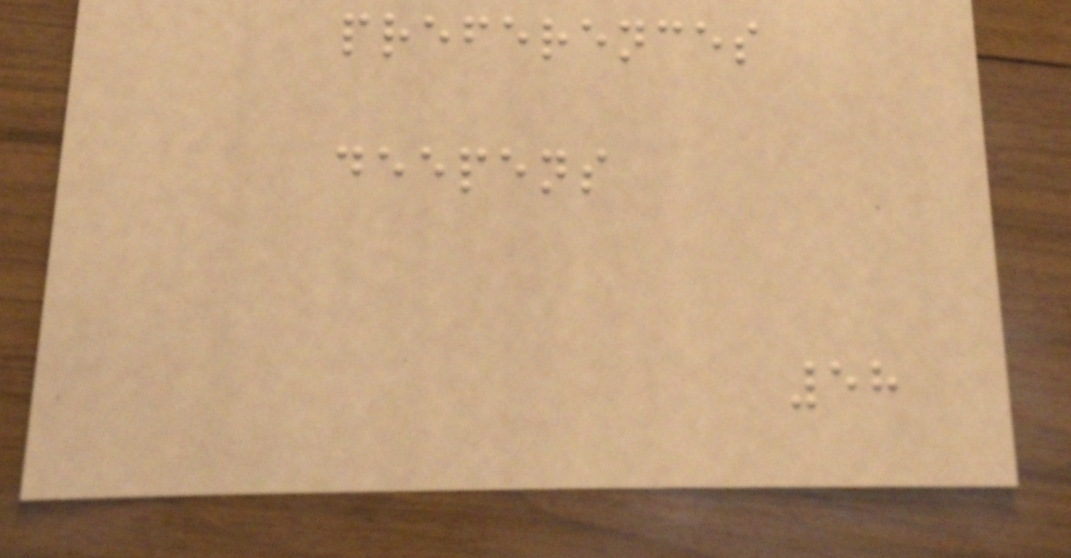preferences
deepens
58
